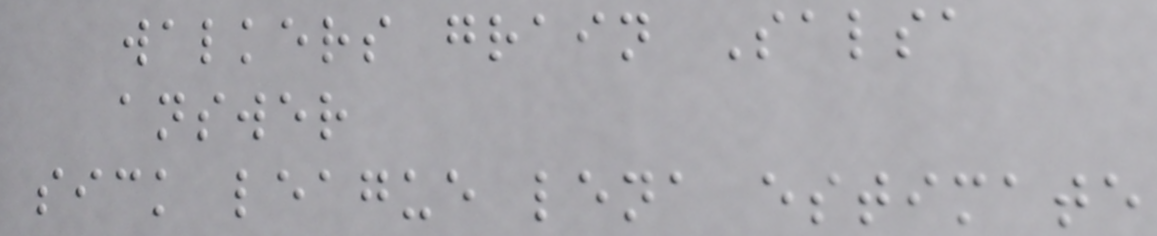walkers grain Salsa
answer
sick league lena estimate
